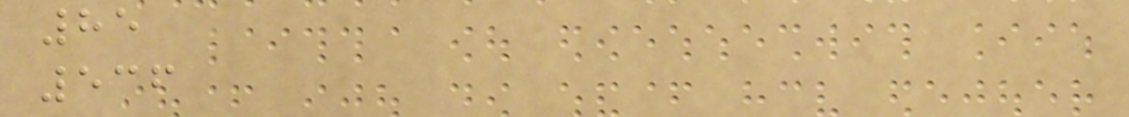85
536
